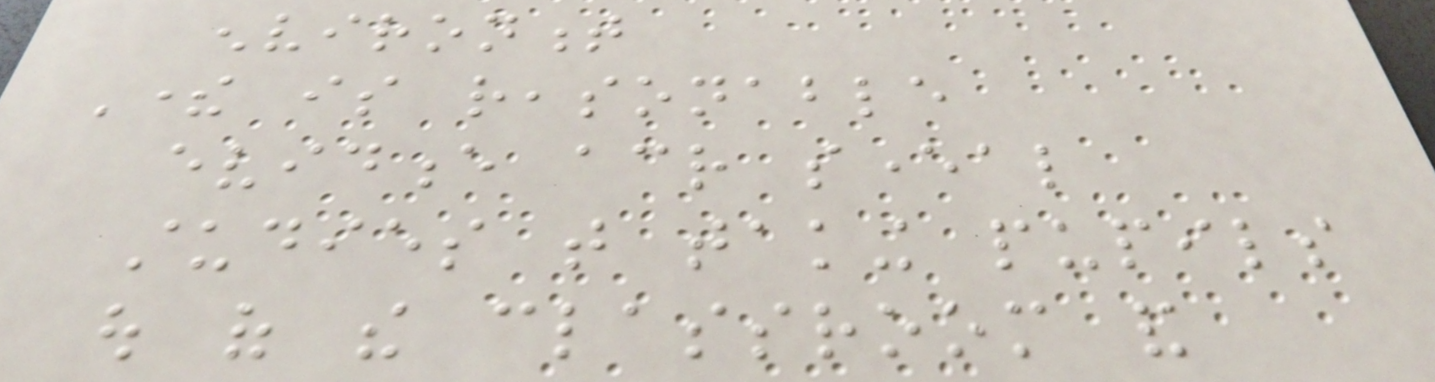environment
There is reasonable
evidence across several
studies that taking pupils
out of the classroom and
